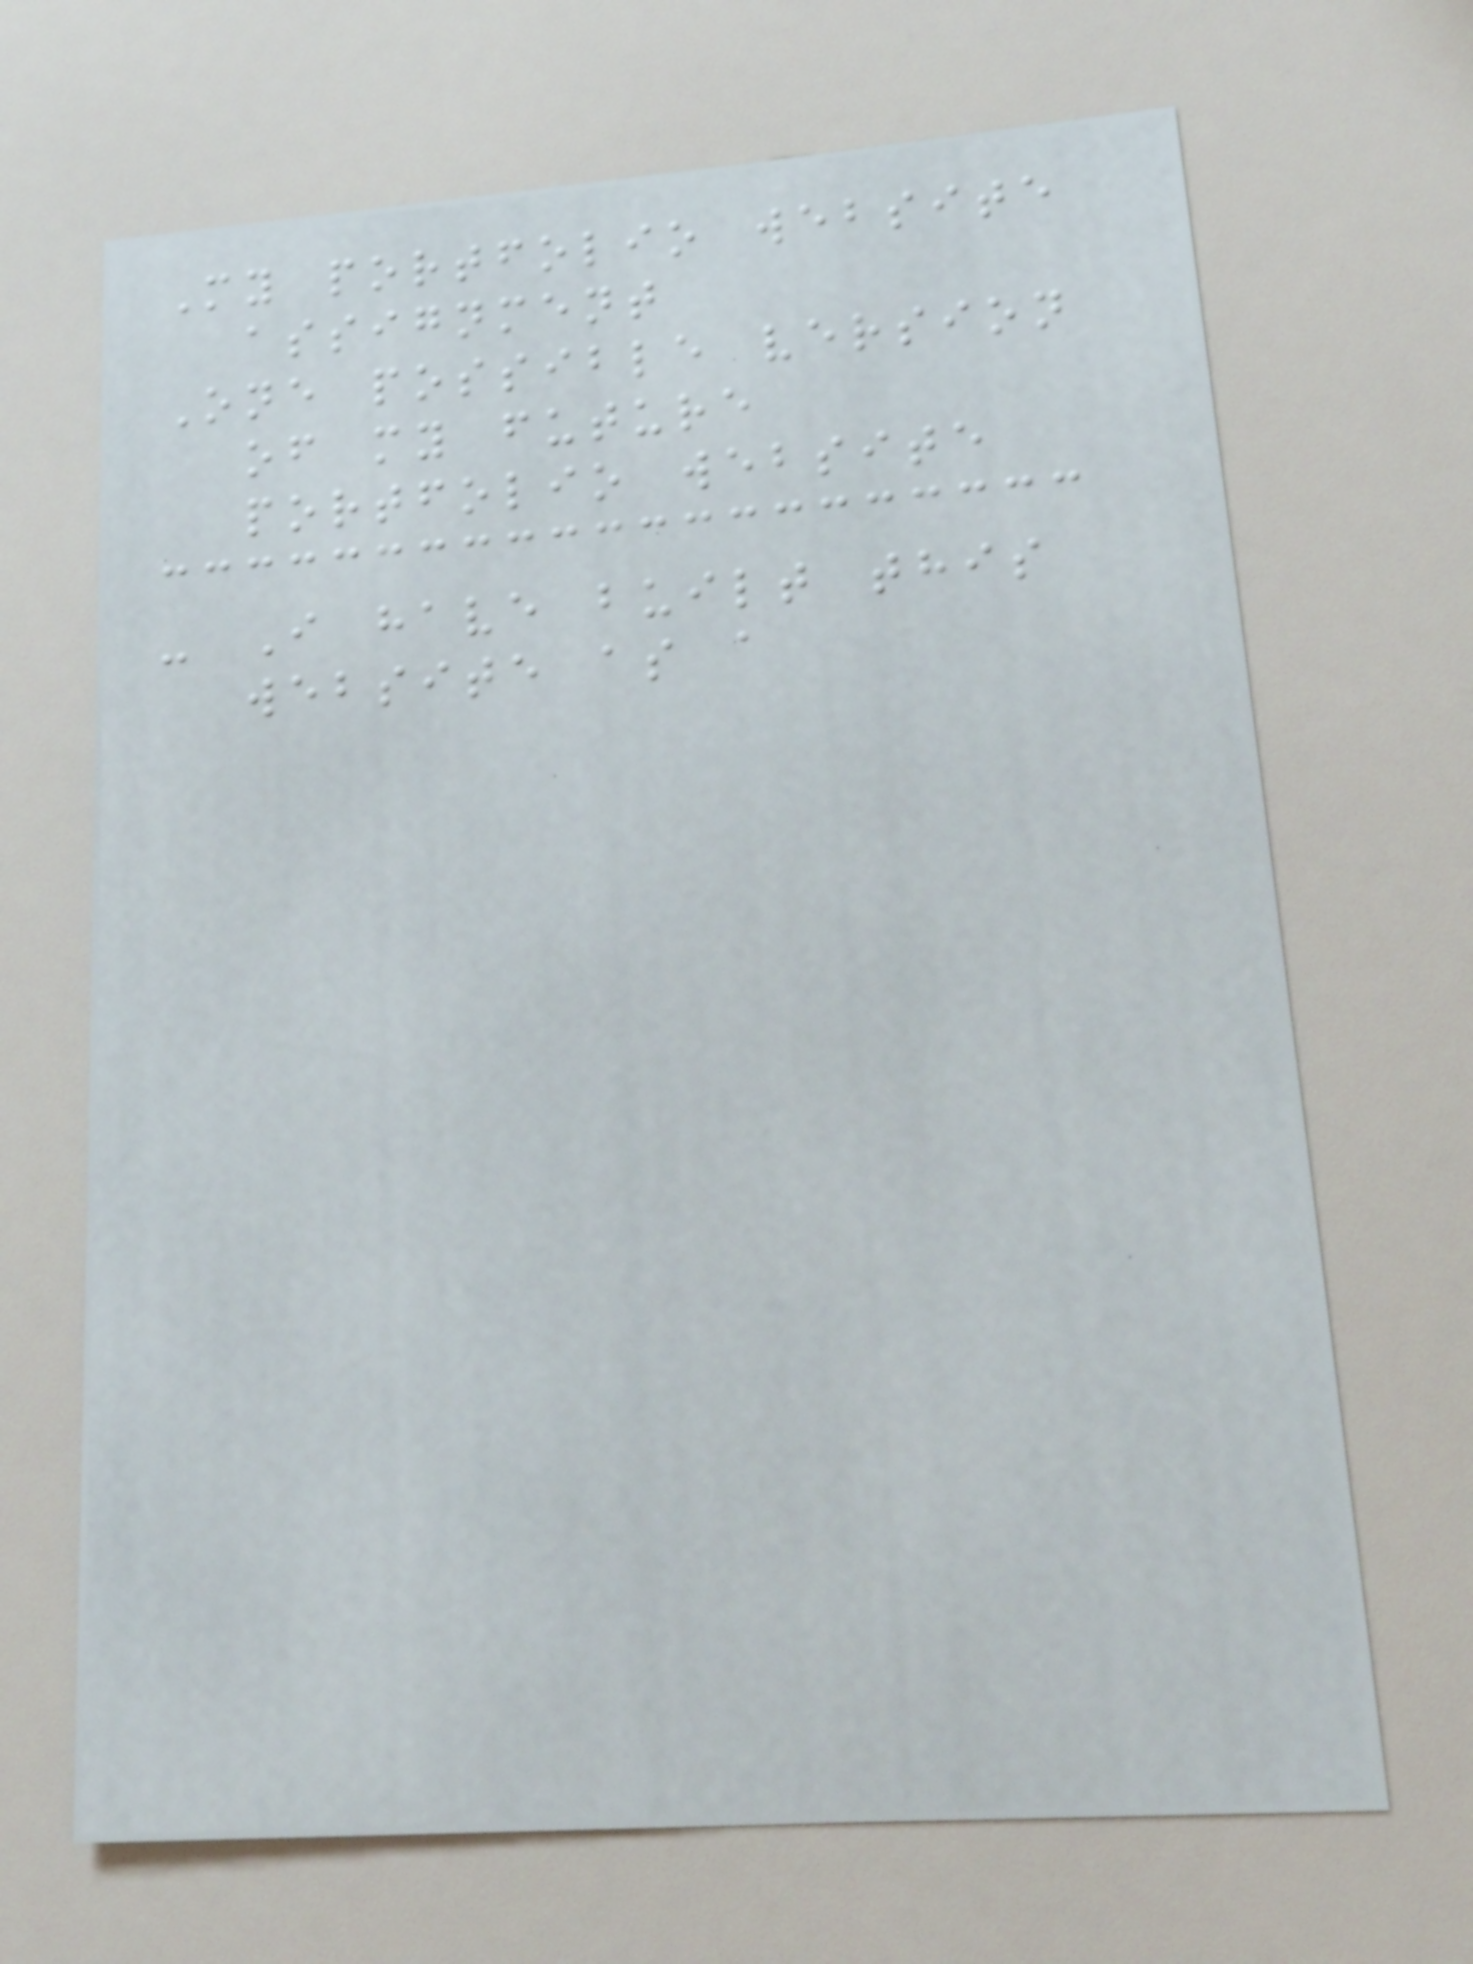My portfolio website
assignment
One possible version
of my future
portfolio website
- I have built this
website as a
